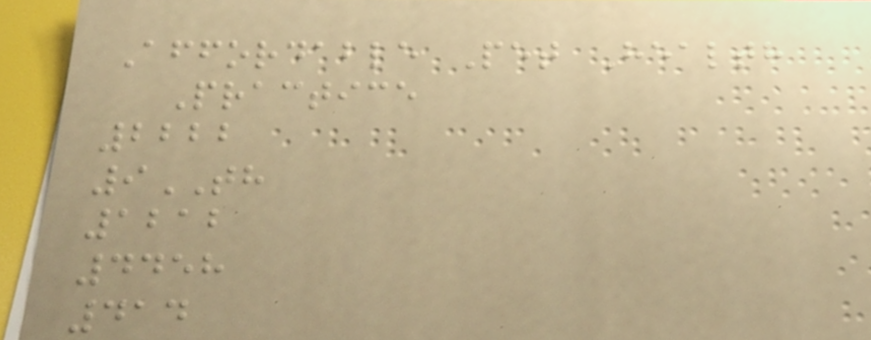Affordable Pet Health
Practice
2222
9TH
1212
4458
414
